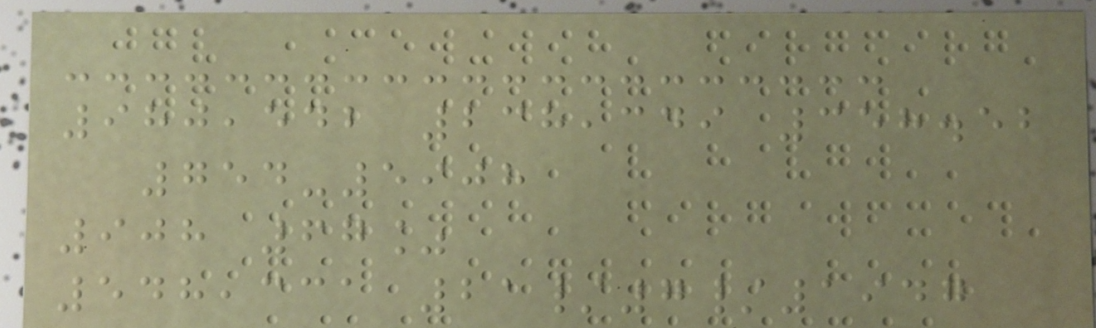980,542 238,349 358.52
754-5908
908 67%
548,331 21/7/1947
